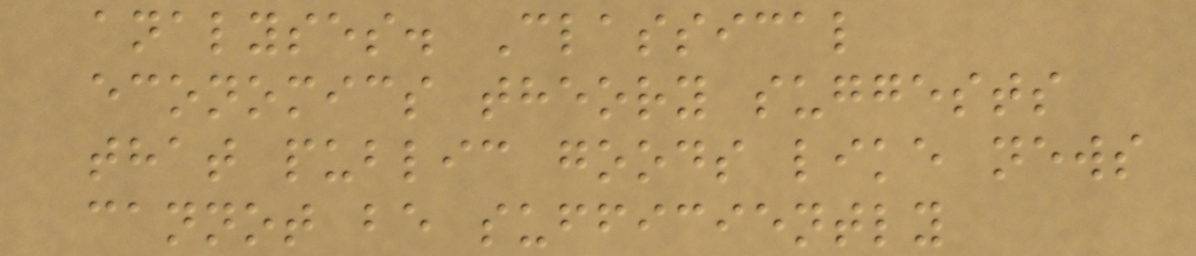analyses. Classical
economics theory suggests
that public goods like news
cannot be sufficiently
